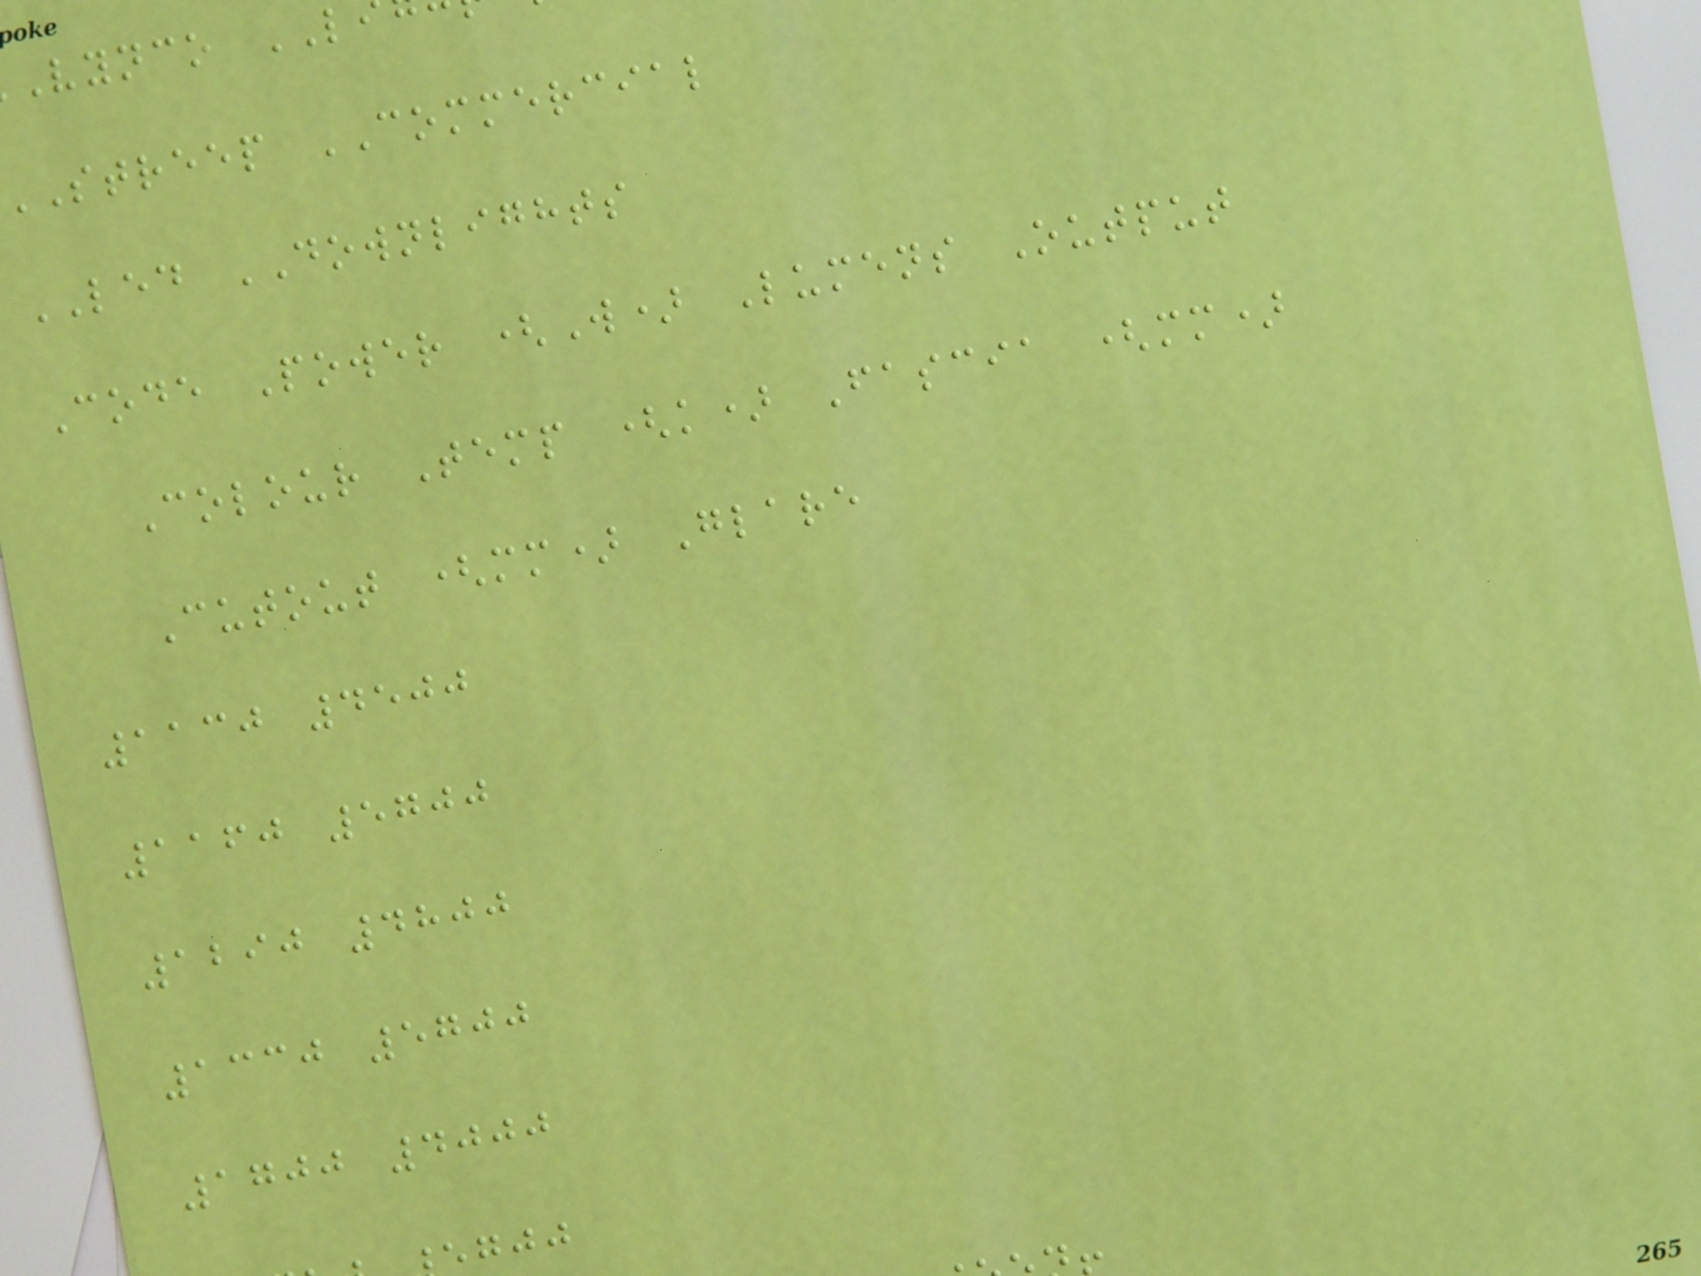vynco
streep COMMERCIAL
LED DOWNLIGHTS
Code Power (W) Lumens Output
Colour Temp (k) Fascia (mm)
Cutout (mm) Glare
1130 4500
1160 5700
1290 4800
1330 5700
1700 4000
